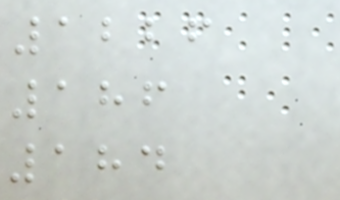1226
186
184
